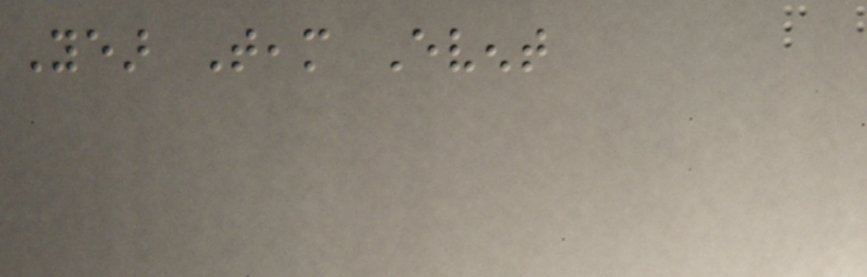Year Team Event
